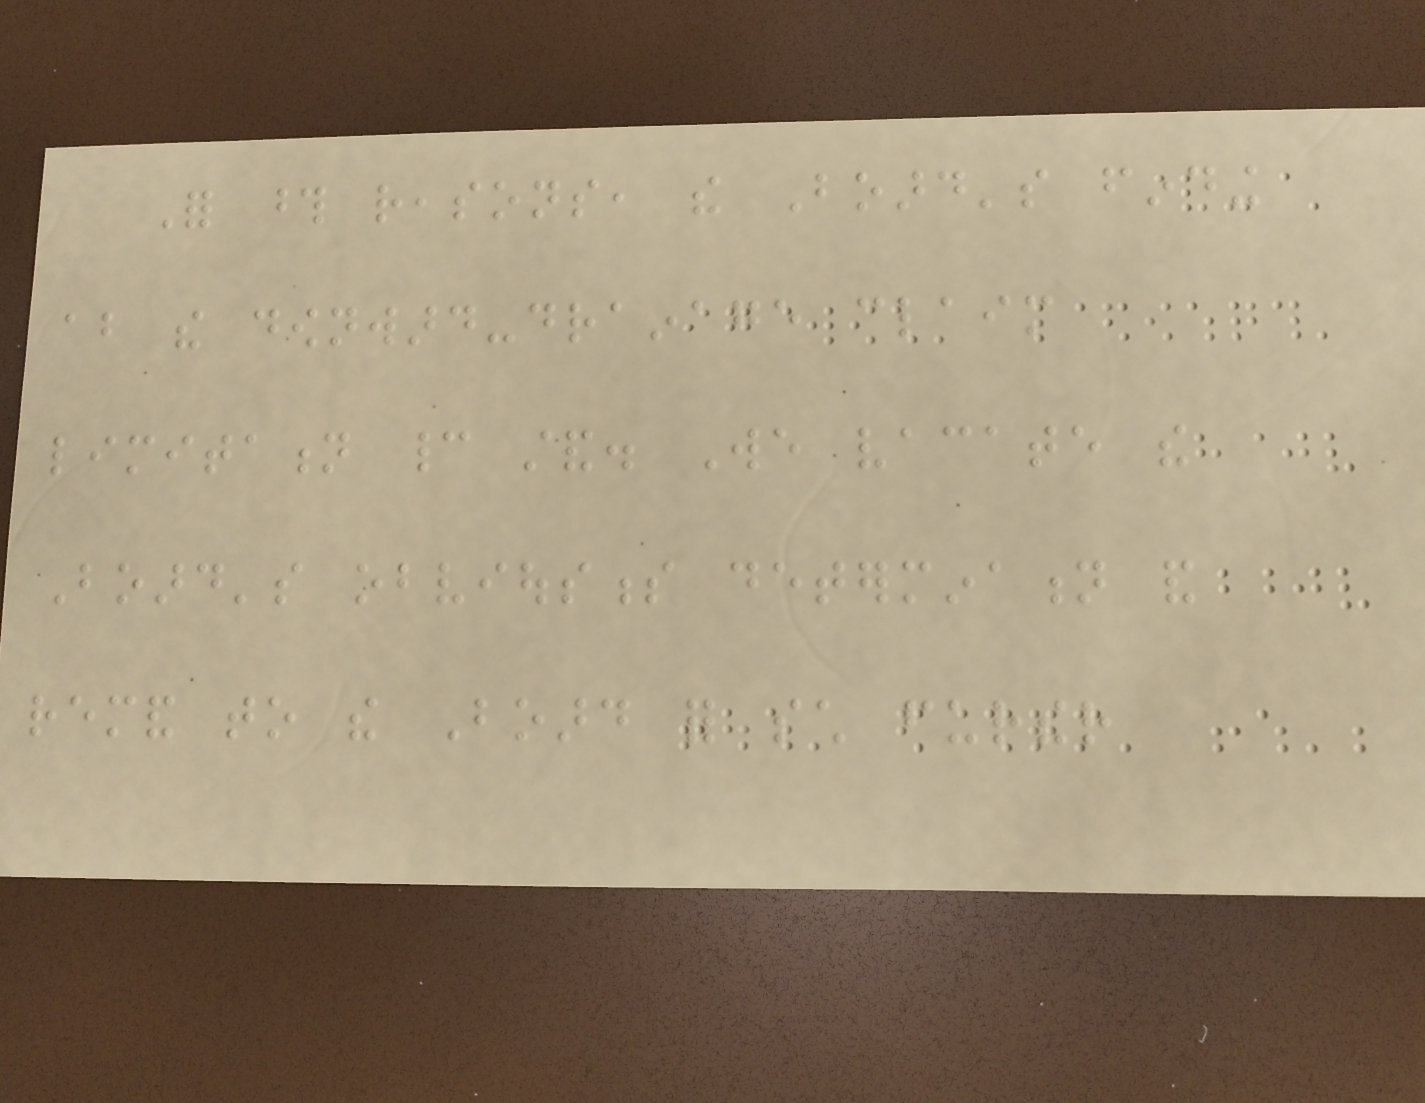For those reasons, the Board's finding
about the downward-drainage claim
limitation cannot stand. We vacate the
Board's obviousness determination and
remand to the Board for such further
